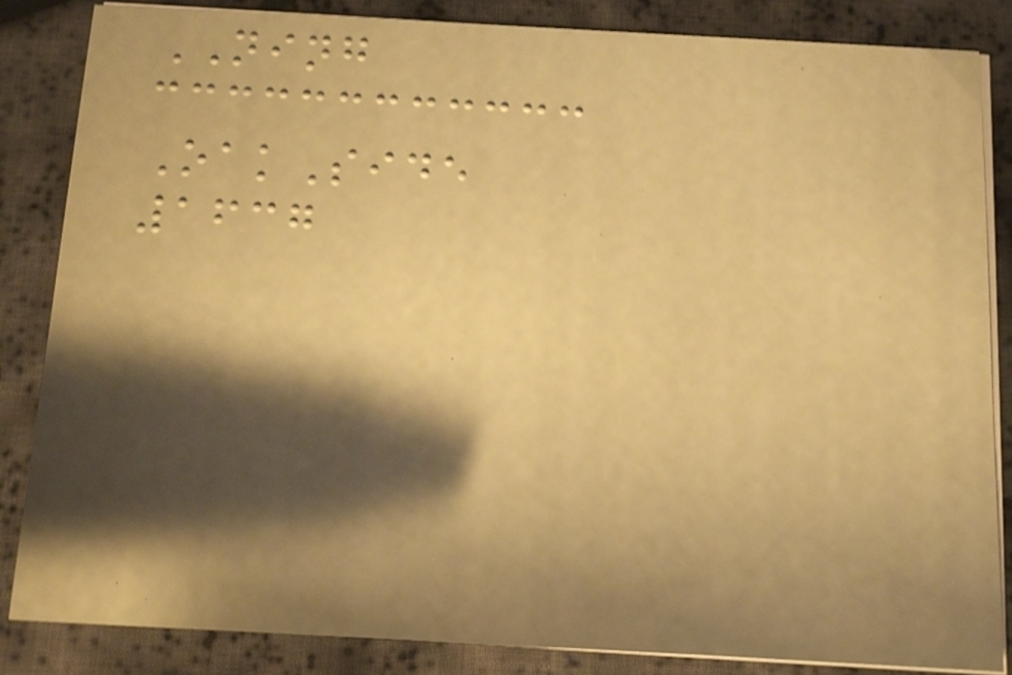NING
OakSide
1637
